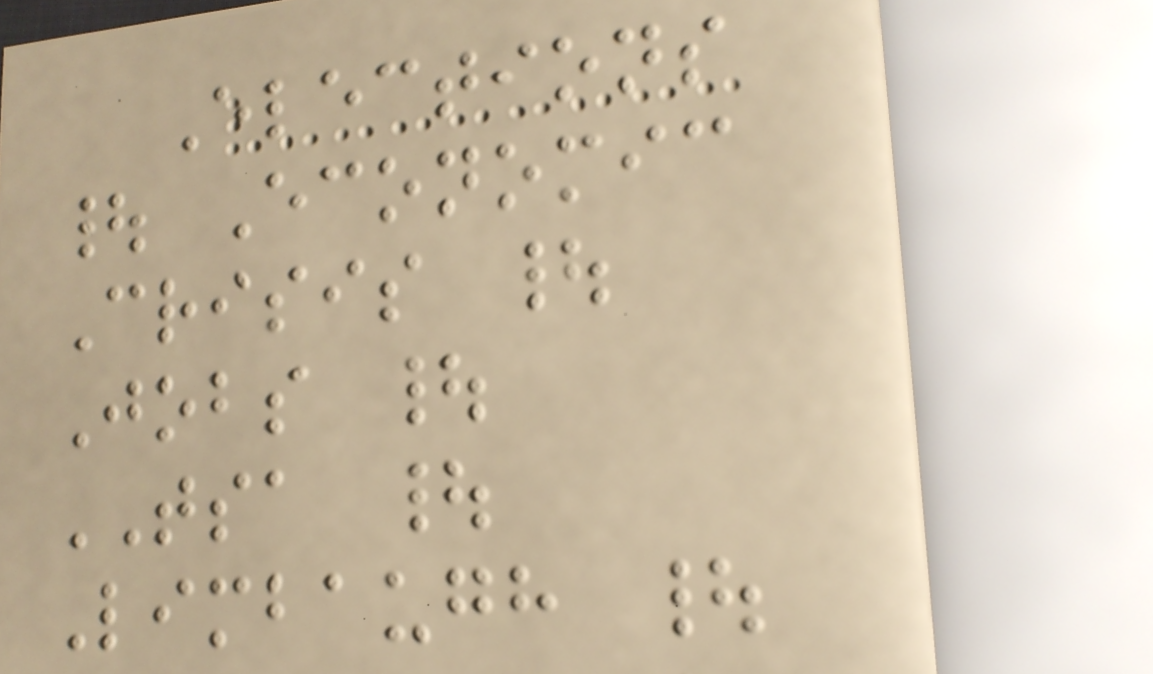Elections
| Economic
Crisis |
Jobs |
TSA |
Limbaugh |
